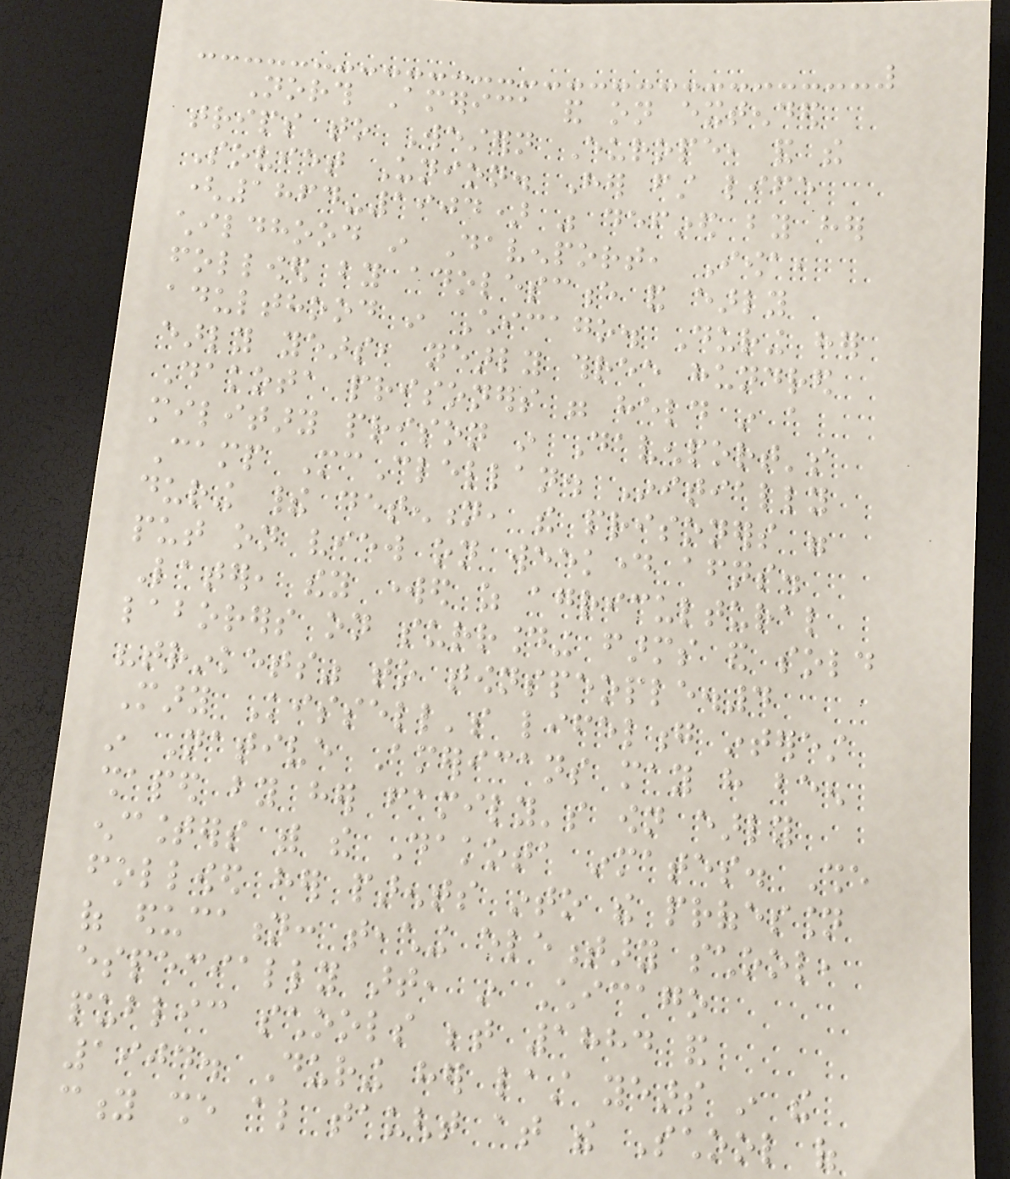North America and on extended
trips to Western Europe, and the
Soviet Union. Her first life
(1864-1904) was defined by her
childhood in Davenport, Iowa,
followed by adolescence and early
adulthood in Chicago. During her
early years, nearly three hundred
Dakota prisoners were held in a
military prison in Davenport's
Camp McClellan. Initially
during their detention, the prisoners were
put on view on weekday afternoons.
Later, they worked as agricultural
laborers on surrounding farms and sold
"trinkets" to townspeople.4
Mary Kissell's lifelong interest
in Native Americans may have been
shaped by her family's own early
encounters with the Dakota inmates. She
followed her parents into the profession
of education: teaching elementary school,
especially art, in Chicago
public schools between 1884 and
1904. During her last years in the
city she also taught at the School of
